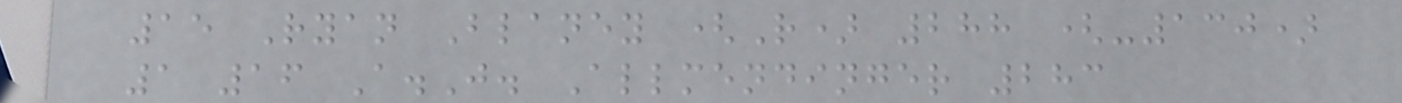15 Ryan Blaney (R) 288 (-130)
1 16 A.J. Allmendinger 283
